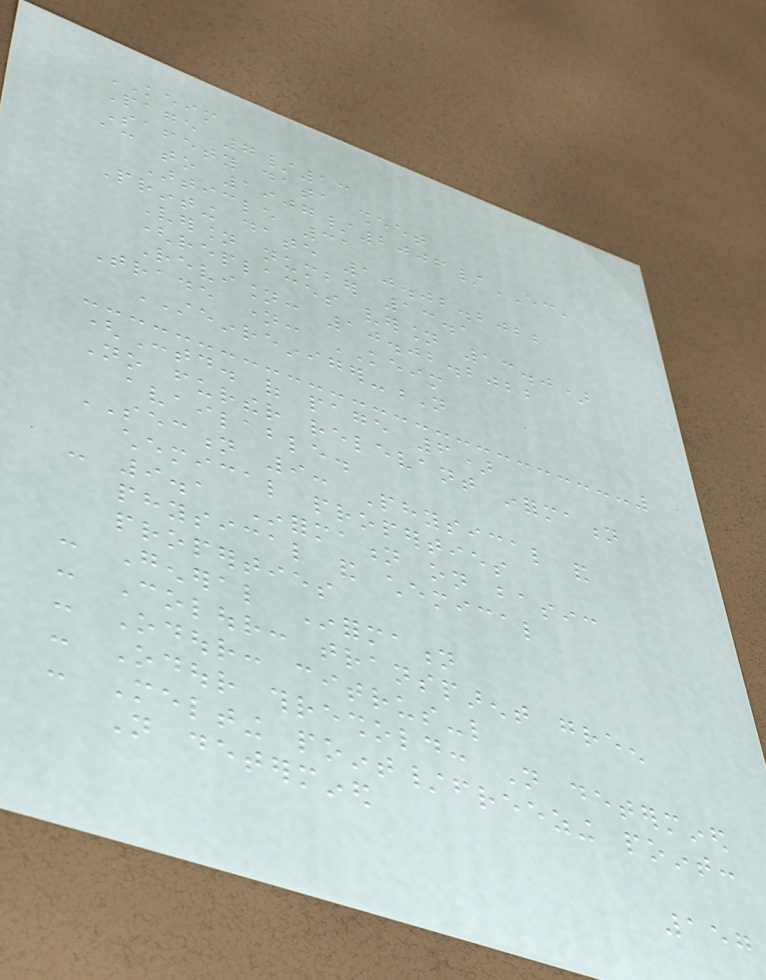KEIM
Page 7/13
Safety data sheet
according to 1907/2006/EC,
Article 31
Printing date 10.02.2022
Version number 13.1
(replaces version 13.0)
Revision: 10.02.2022
Trade name: KEIM
STEINREINIGER-N
(Contd. of page 6)
No further relevant information
available.
SECTION 9: Physical and
chemical properties
- 9.1 Information on basic
physical and chemical
properties
- General Information
- Colour: transparent green
- Odour: citrus-like
- Odour threshold: Not determined
- Melting point/freezing point:
Not determined
157
